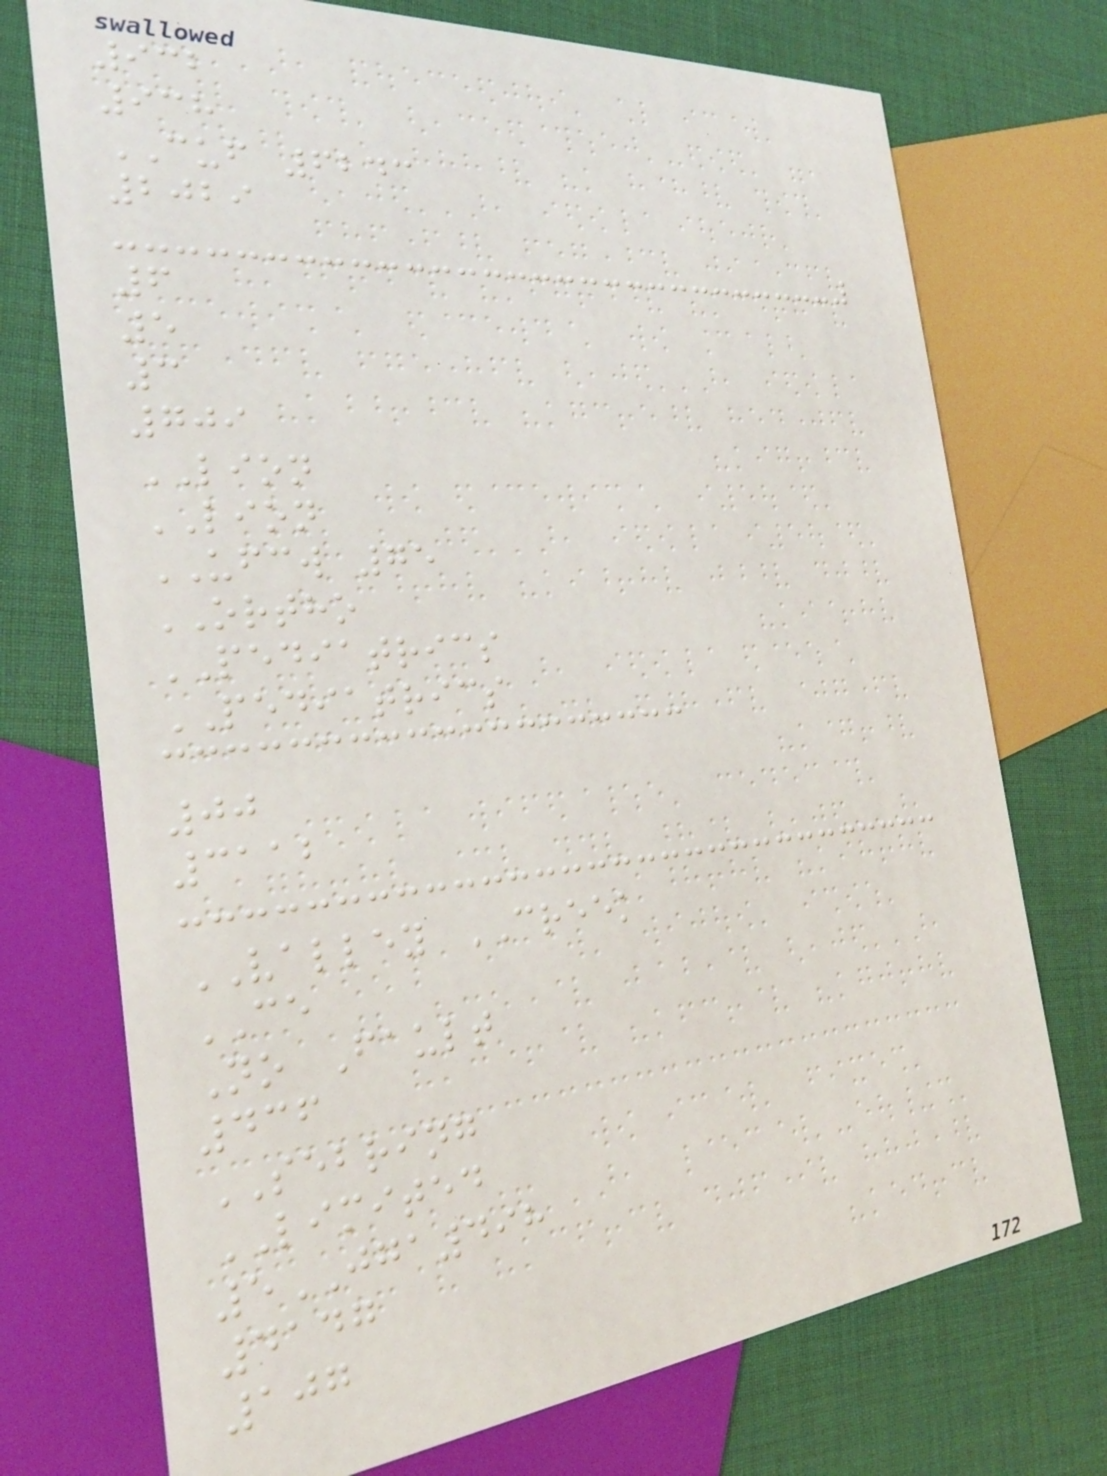932
938
CUF 6243
2029
6
5
3
709
LION
LION
UFCW 75
ORTHO
PEDIATRICS
PEDIATRICS
00
3112
VALLEY CREEK
CE
No Fault
436
SEBRING
LIMITED
5JGA498
4147
107
